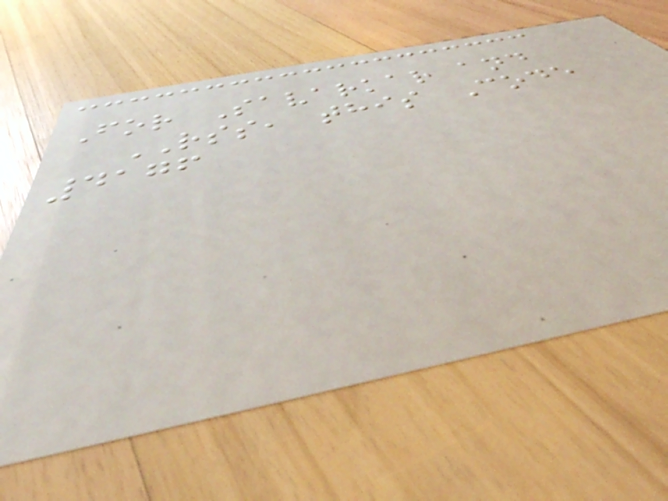For Savarkar and
RSS, this Code
4176
